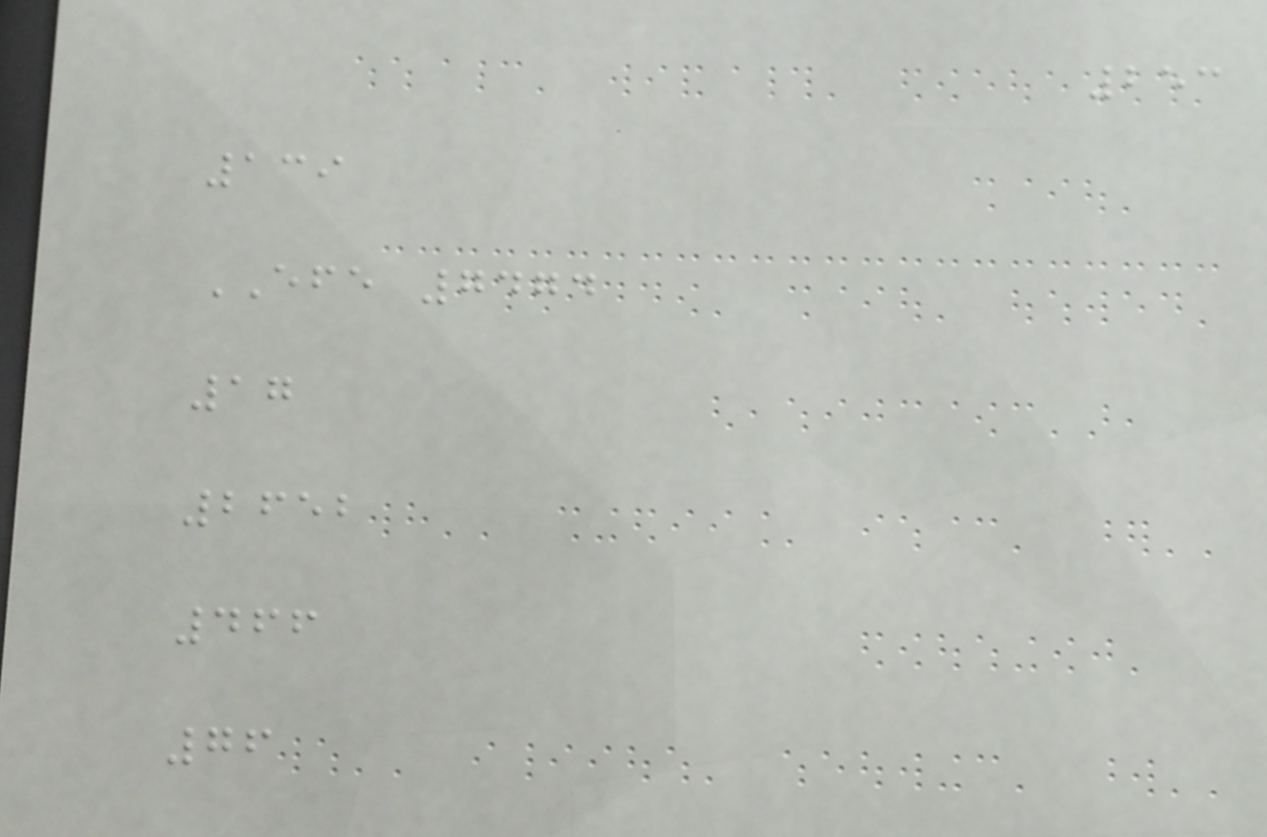253
139
EFE 7474
17
2652
466
76
